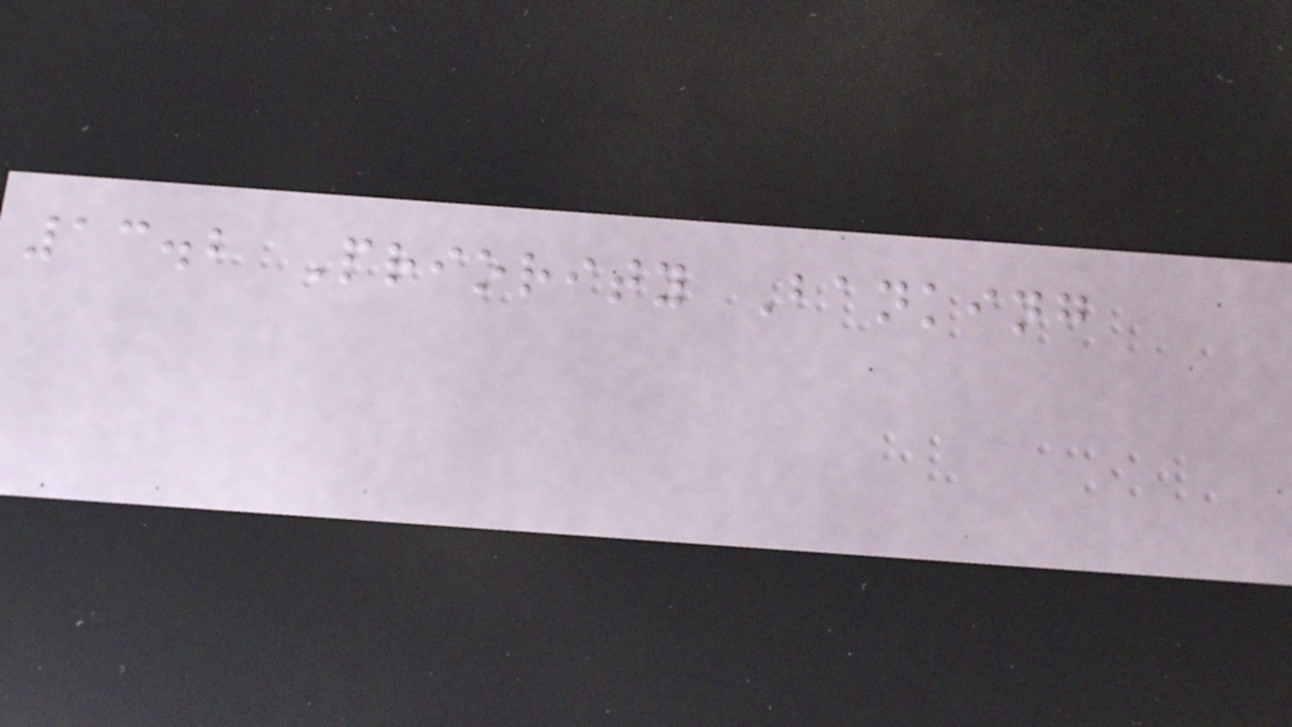13.2 Priority Banking
